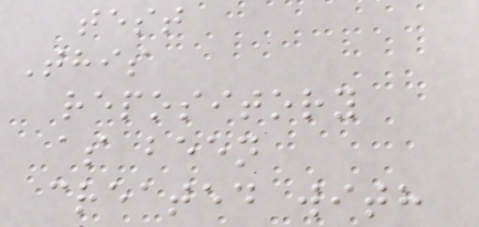test
This
repository
as been
created with
